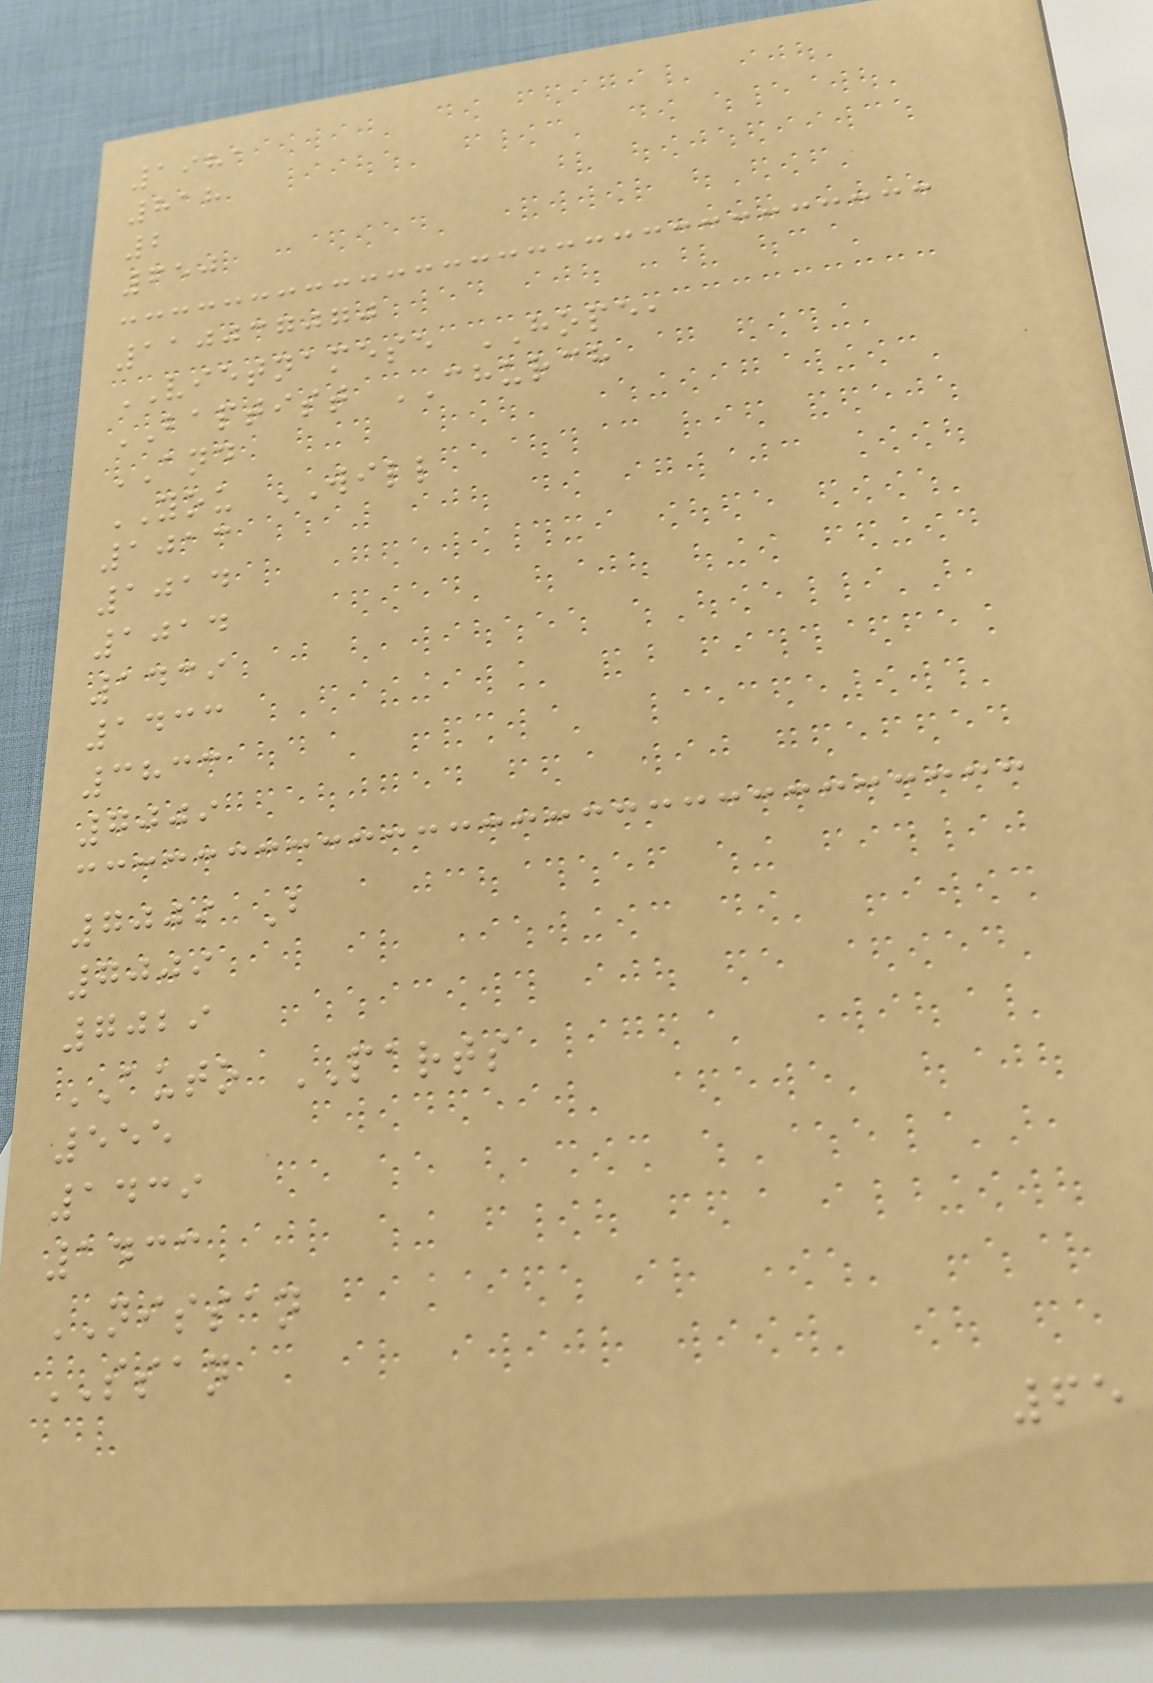1981
818
2
650
110037070
VIETNAMESE HOPE,
BAPTIST CHURCH
AND
YOU WILL
1013
1014
1014
1439
1433
3833
7009
7009 B
7009
7029
AUTO PARTS
555
1439
1433
NISSAN
SSAN
65
